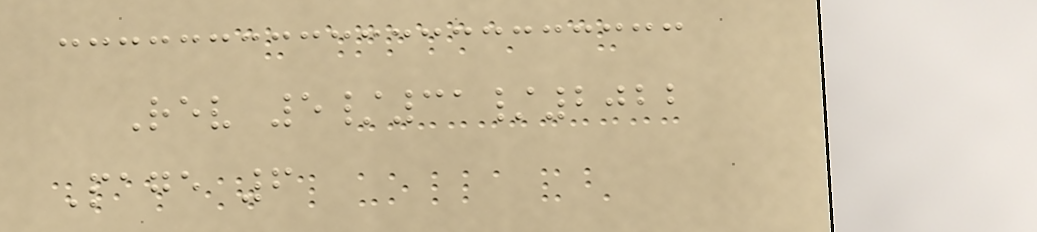Rev 5/31/2022
Page 6
